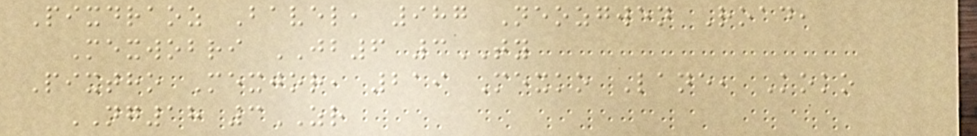Pixdraoz Bavel, 987 Neozgwen Road,
Mexwobri JB6 3TY
Pixtho Mexjor, 219 Mexko Lane, Koko
NG18 3ZR
